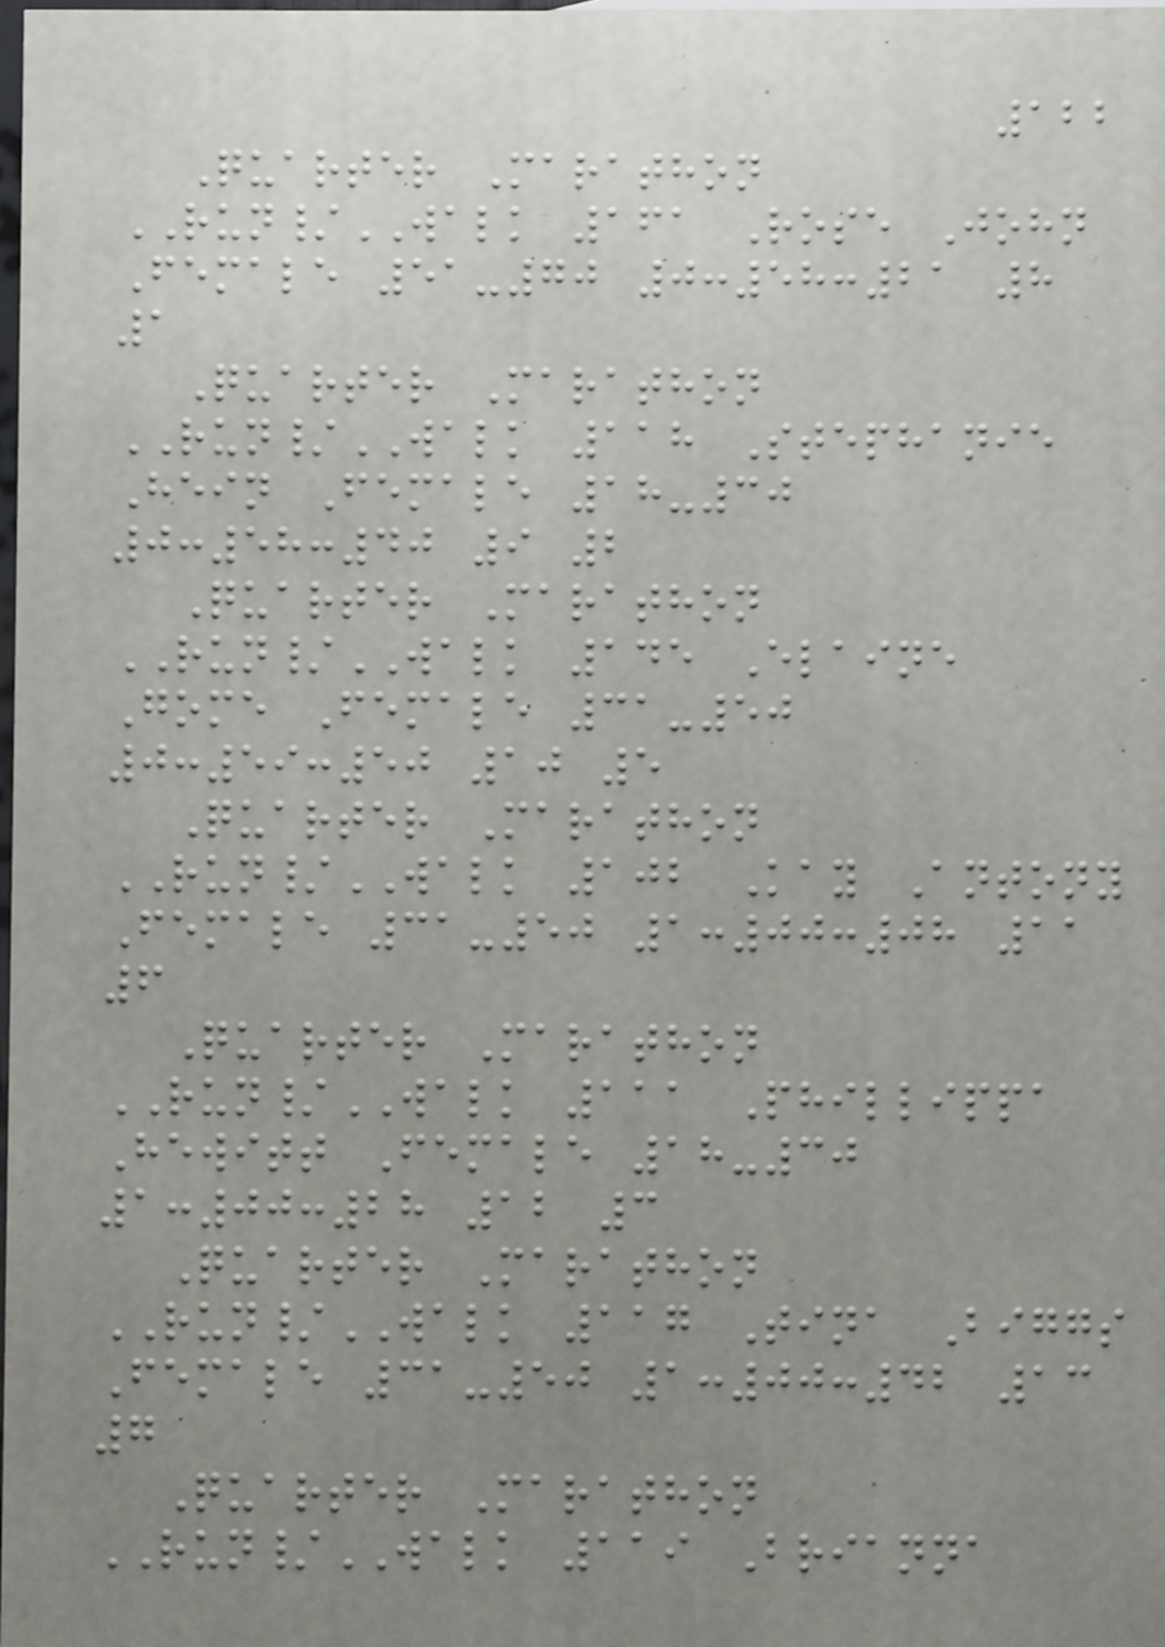122
Quarter Marathon
RUN/WALK 161 Rose John
Female 51-70 0:58:21 8
1
Quarter Marathon
RUN/WALK 118 Stephanie
Hein Female 18-30
0:58:40 9 2
Quarter Marathon
RUN/WALK 145 Elaine
Gome Female 31-50
0:59:50 10 5
Quarter Marathon
RUN/WALK 102 Kay Antony
Female 31-50 1:00:08 11
6
Quarter Marathon
RUN/WALK 111 Phillippa
Hewitt Female 18-30
1:00:28 12 3
Quarter Marathon
RUN/WALK 117 Tina Biggs
Female 31-50 1:00:42 13
7
Quarter Marathon
RUN/WALK 119 Brianna
